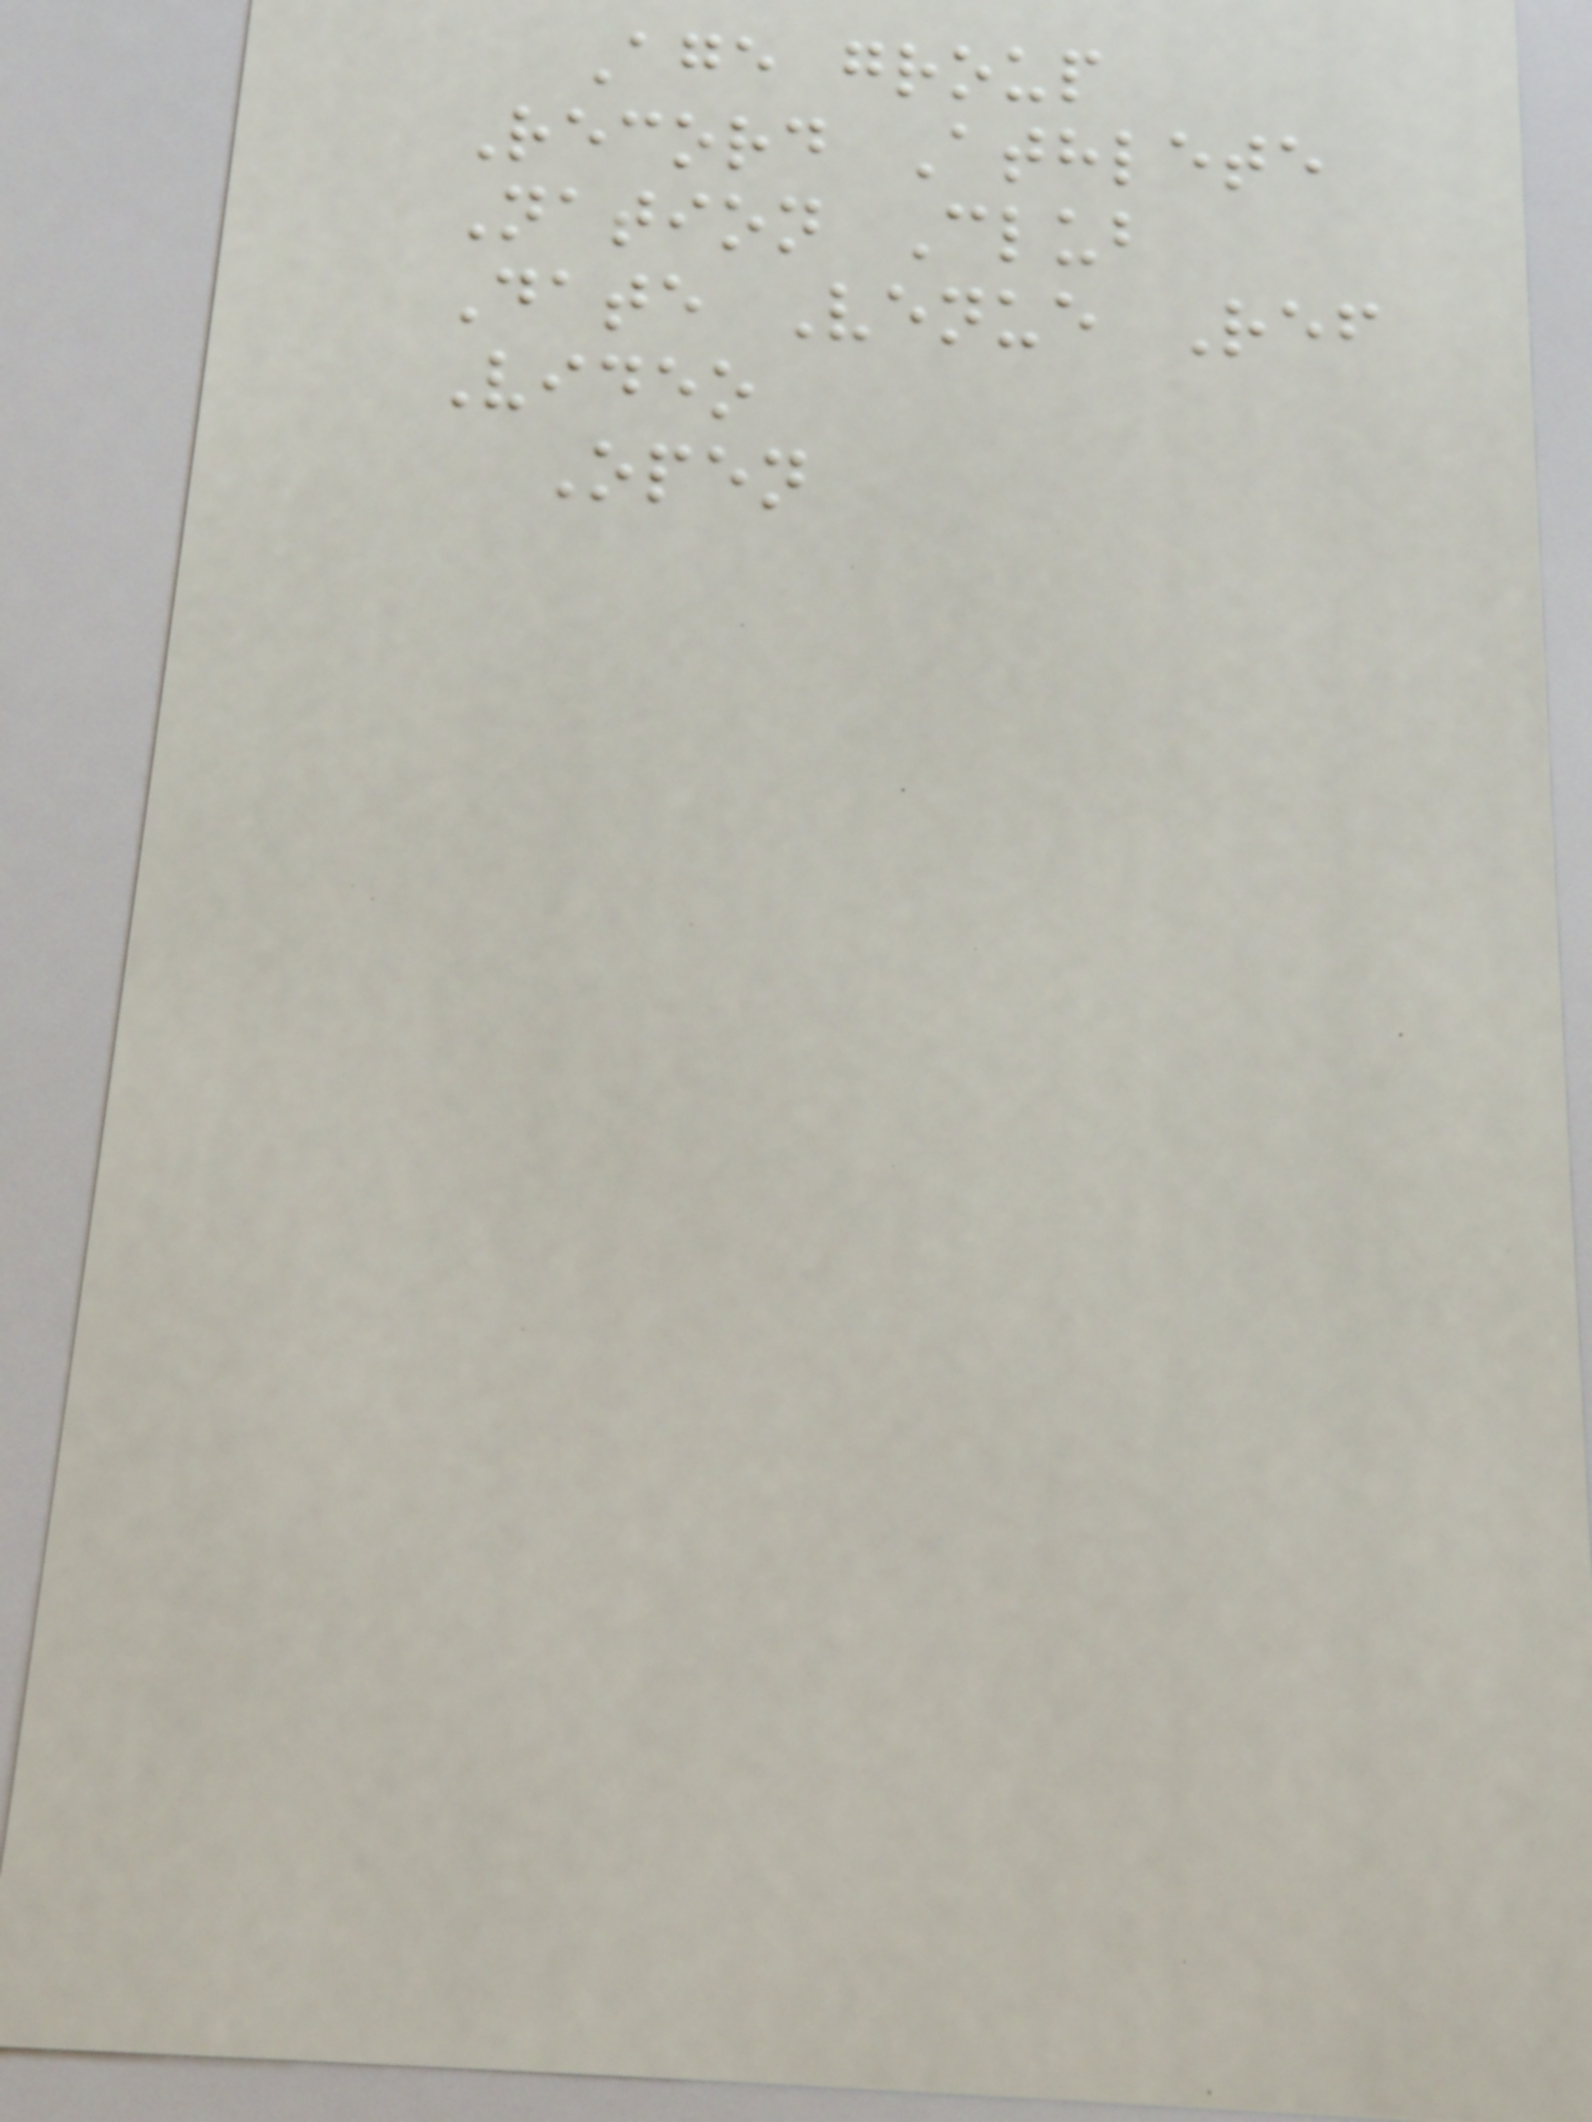Age group
Record Athlete
Nation Club
Date Venue Ref
Video
Open
